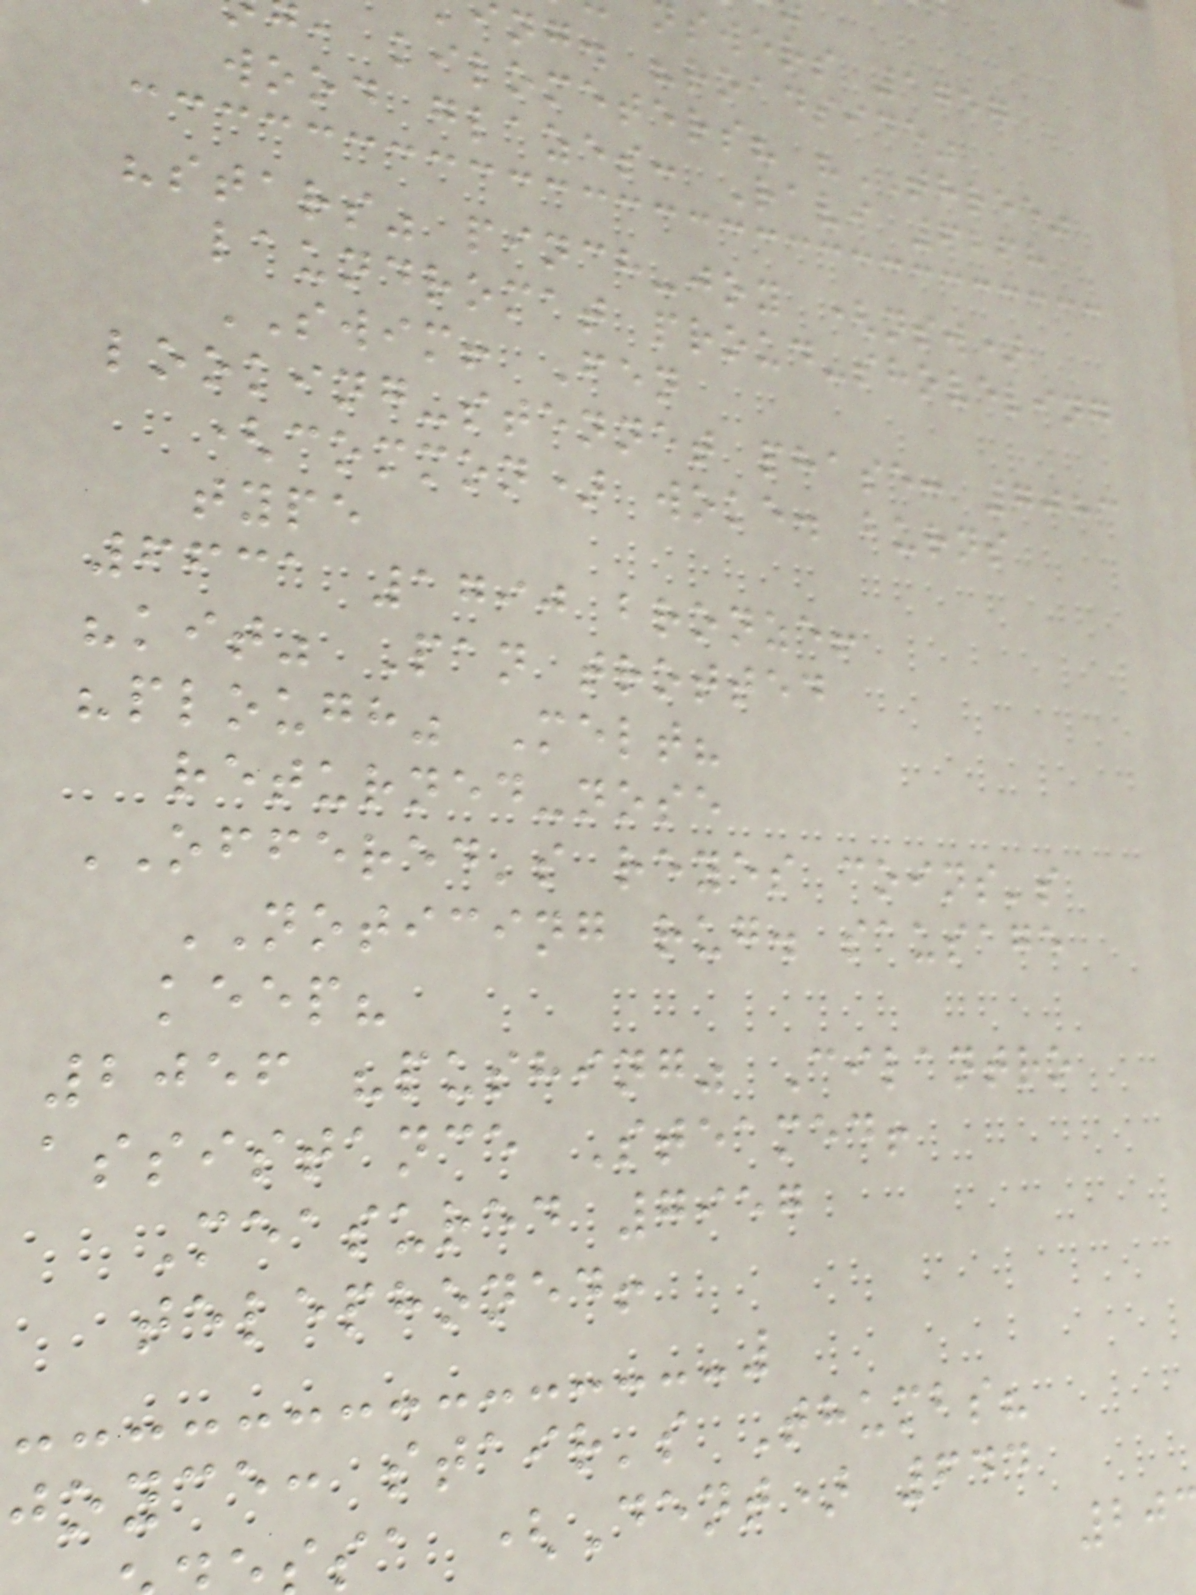swers 1757
ng. "roadside"
, kilometers? "THREE"
wood glazes: Ravi 6268
"stars" pinch-joy (nsw)
laundromat proud-shoveling
SWIM! Fen
looking-stennet phase: 7083
(common) woke. burns
type
6631 1790 bronze!
"kit" Pan trotted
"plough" Melt?
returned-nose
OFFERED's reyes coins's
NOTICING rug. sausage
keep?
2056 "pushing" Cilantro
assistance Steamed!
Measured 7957
telephoned!
joyce: stair's Thumbs?
sa (Dent) 644
